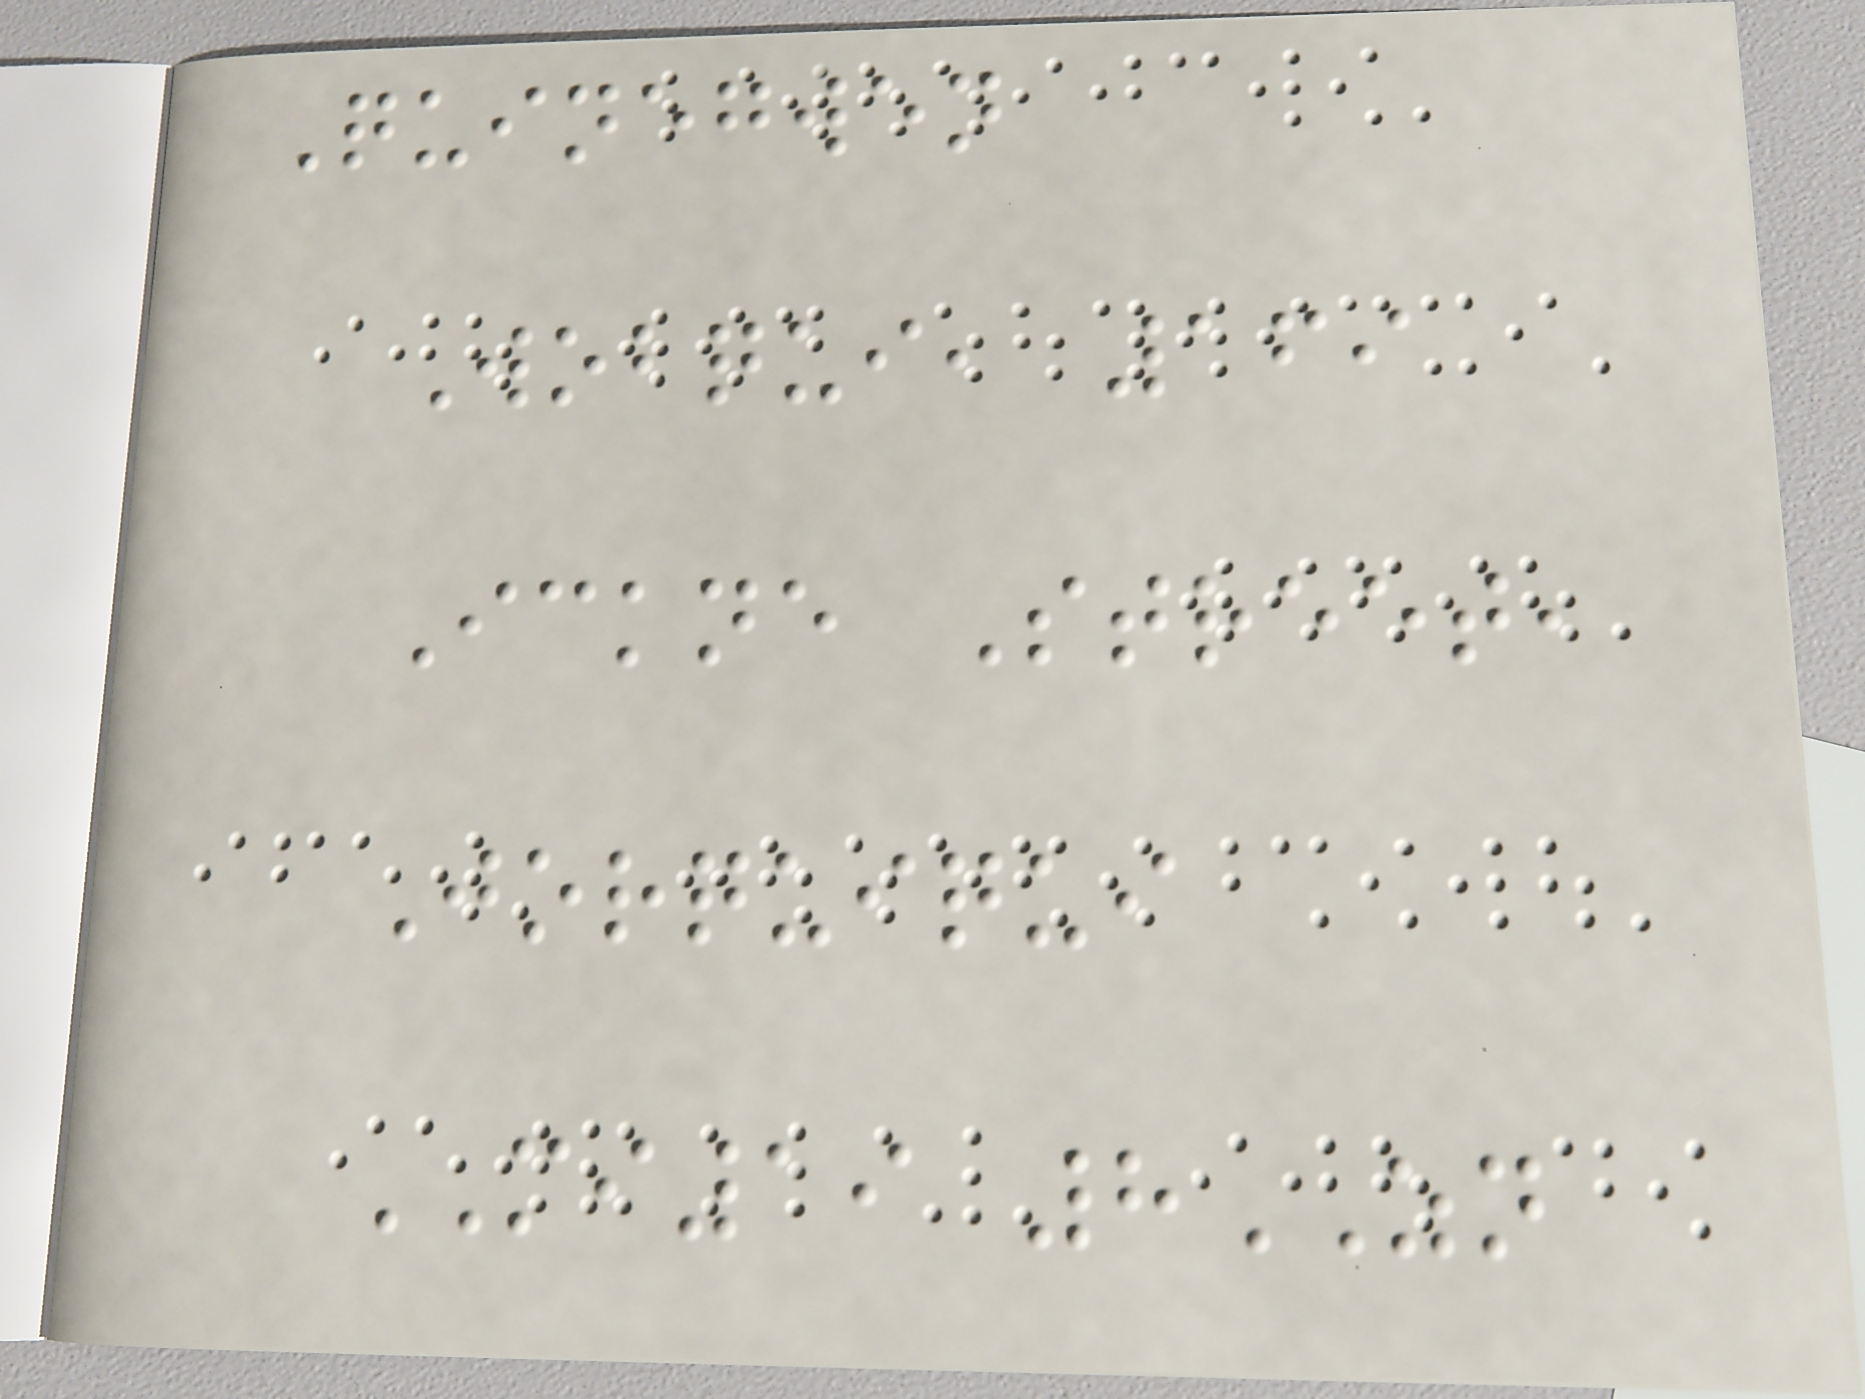Quinegwen
Wobqui, 169
Ickne Street,
Jorquiqui
MI19 8ZN
